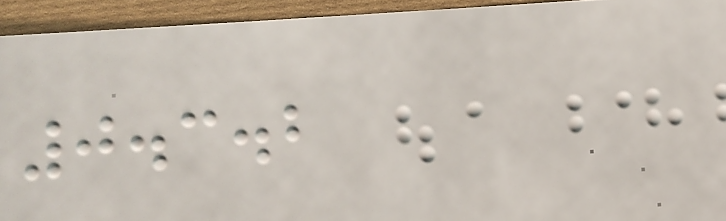0.3.2
